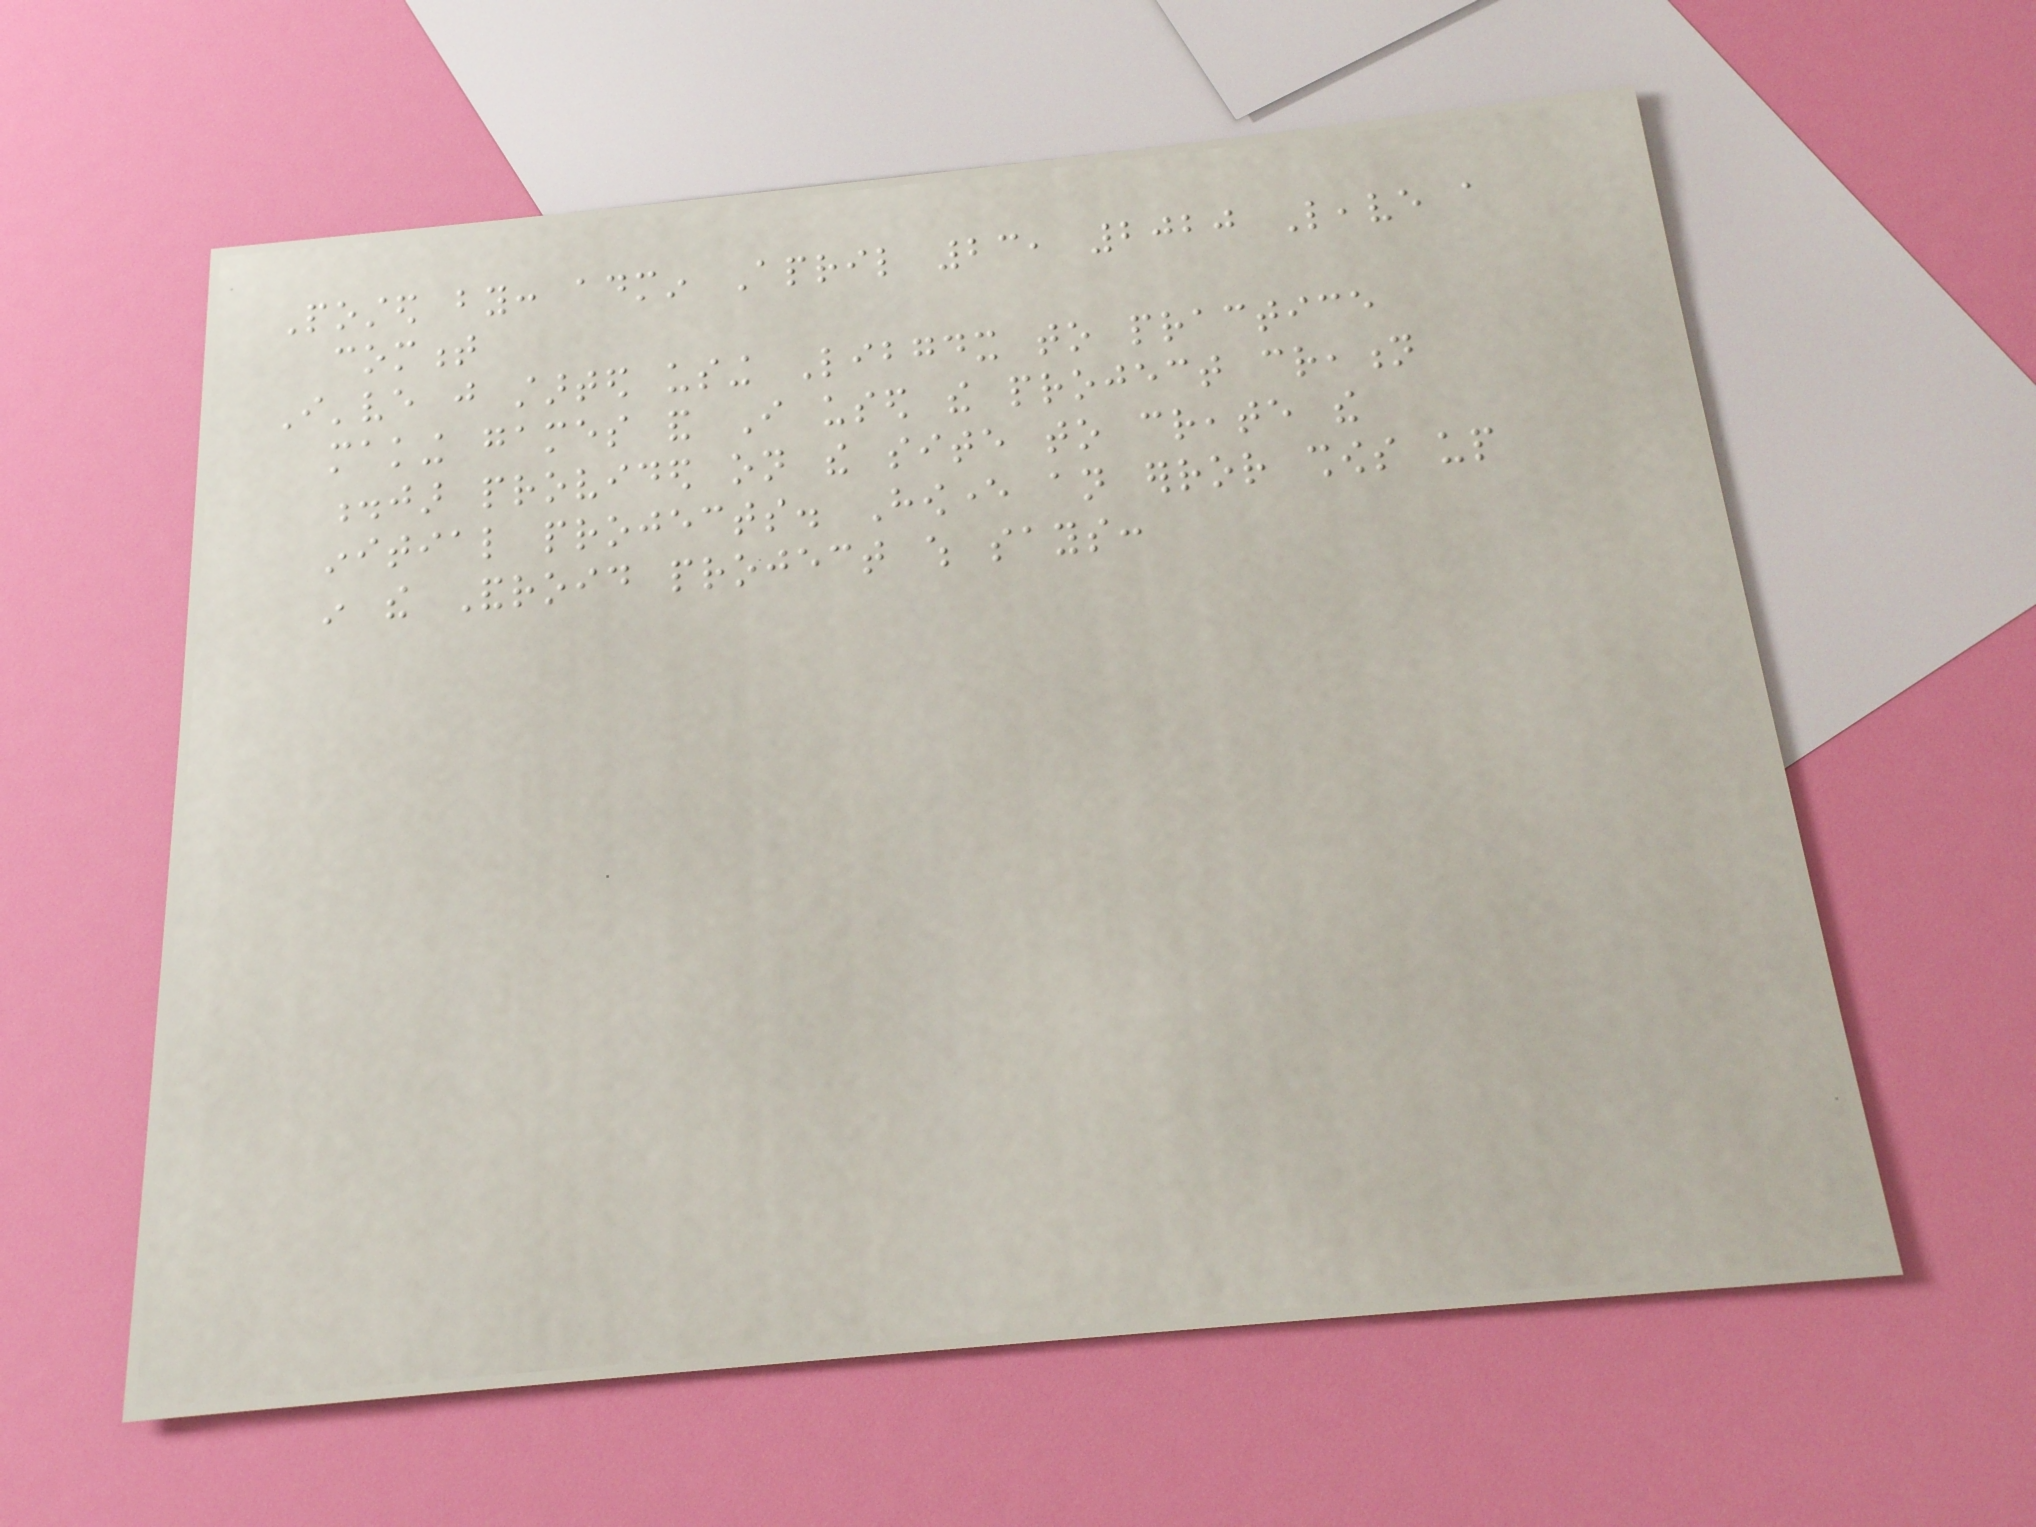Posted by: admin April 23, 2020 Leave a
comment
I've just started using Libgdx to practice
making games and I used the project creation
.jar provided on the site to create the
initial projects. However an error shows up
in the Android project which says:
